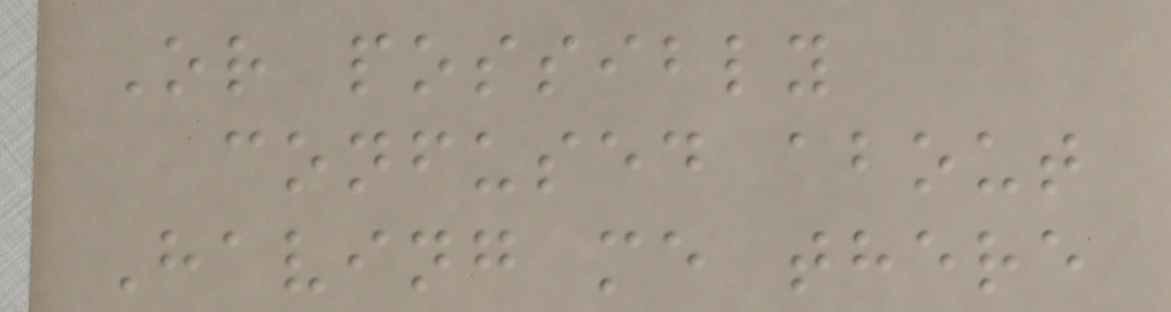Or possibly
confused about
Having me there
